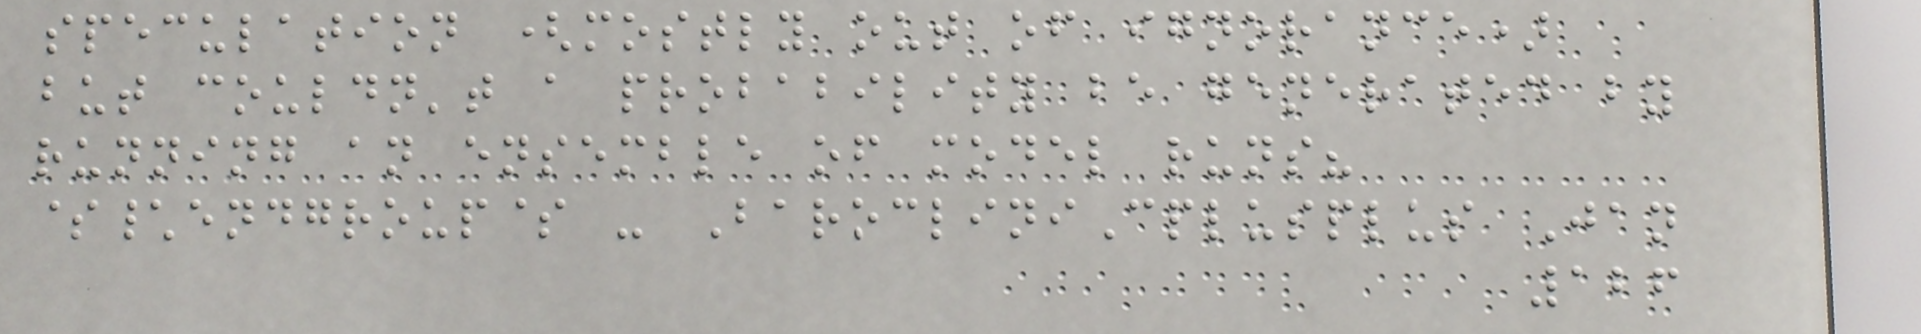speculation (mostly out of ignorance)
but couldn't a probability be generated by
running an ensemble of model runs?
$\endgroup$ - BarocliniCplusplus Jan
126
